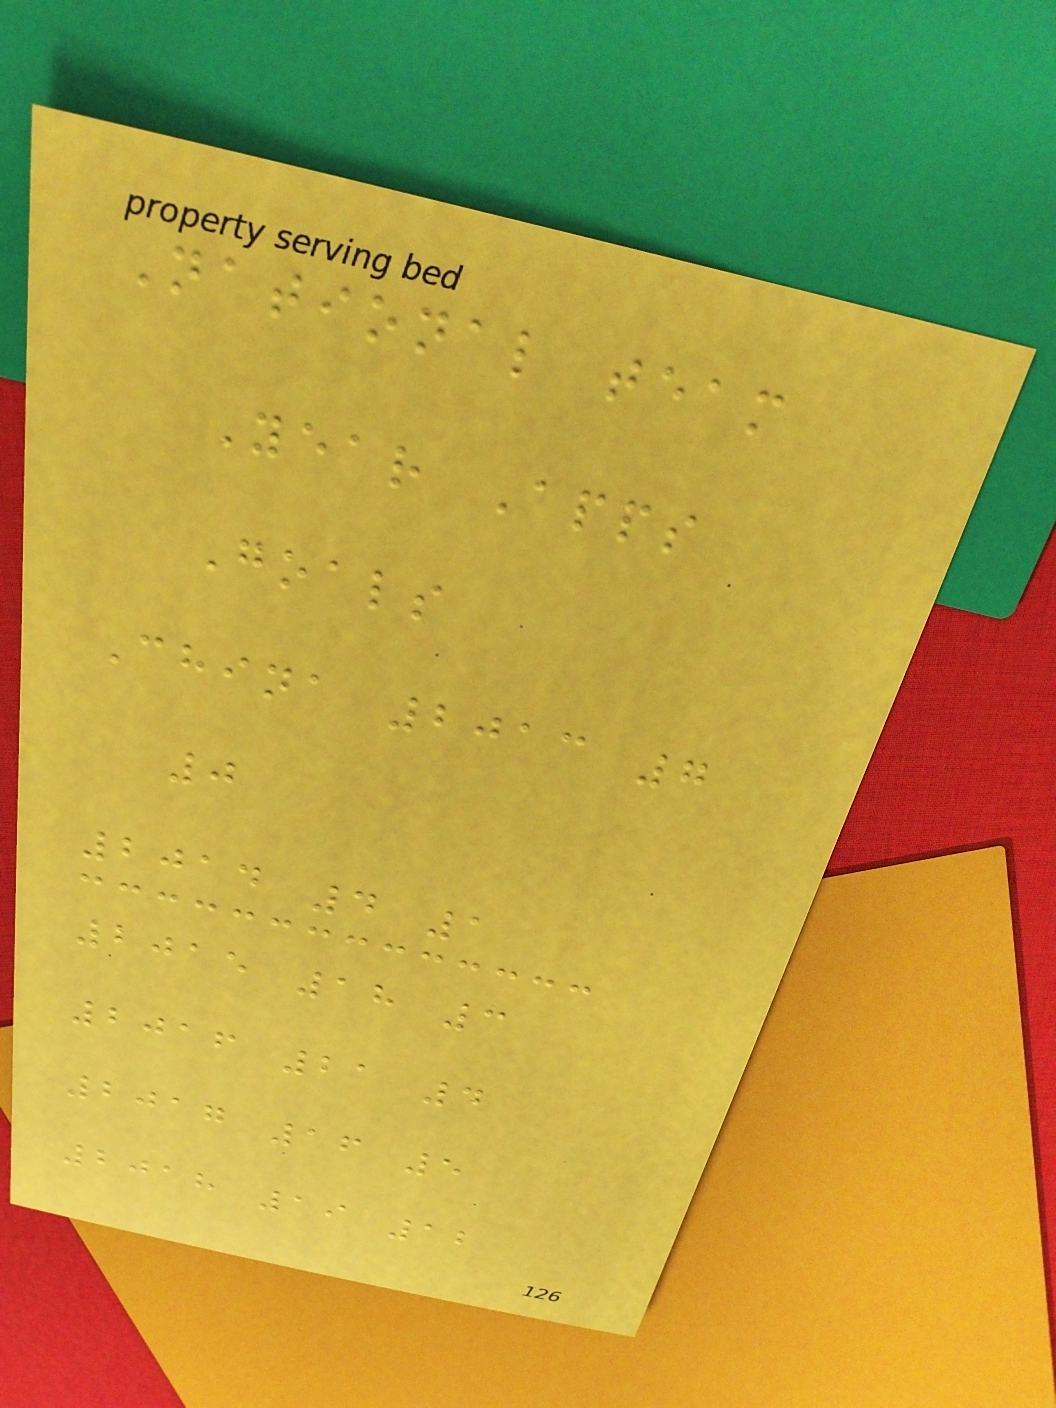National team
Year Apps
Goals
China 2013 7
0
2014 4 1
2015 18 3
2016 21 4
2017 16 5
2018 19 12
